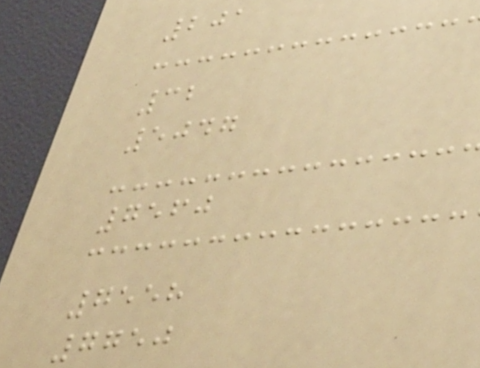201
32
5047
7560
7558
7750
